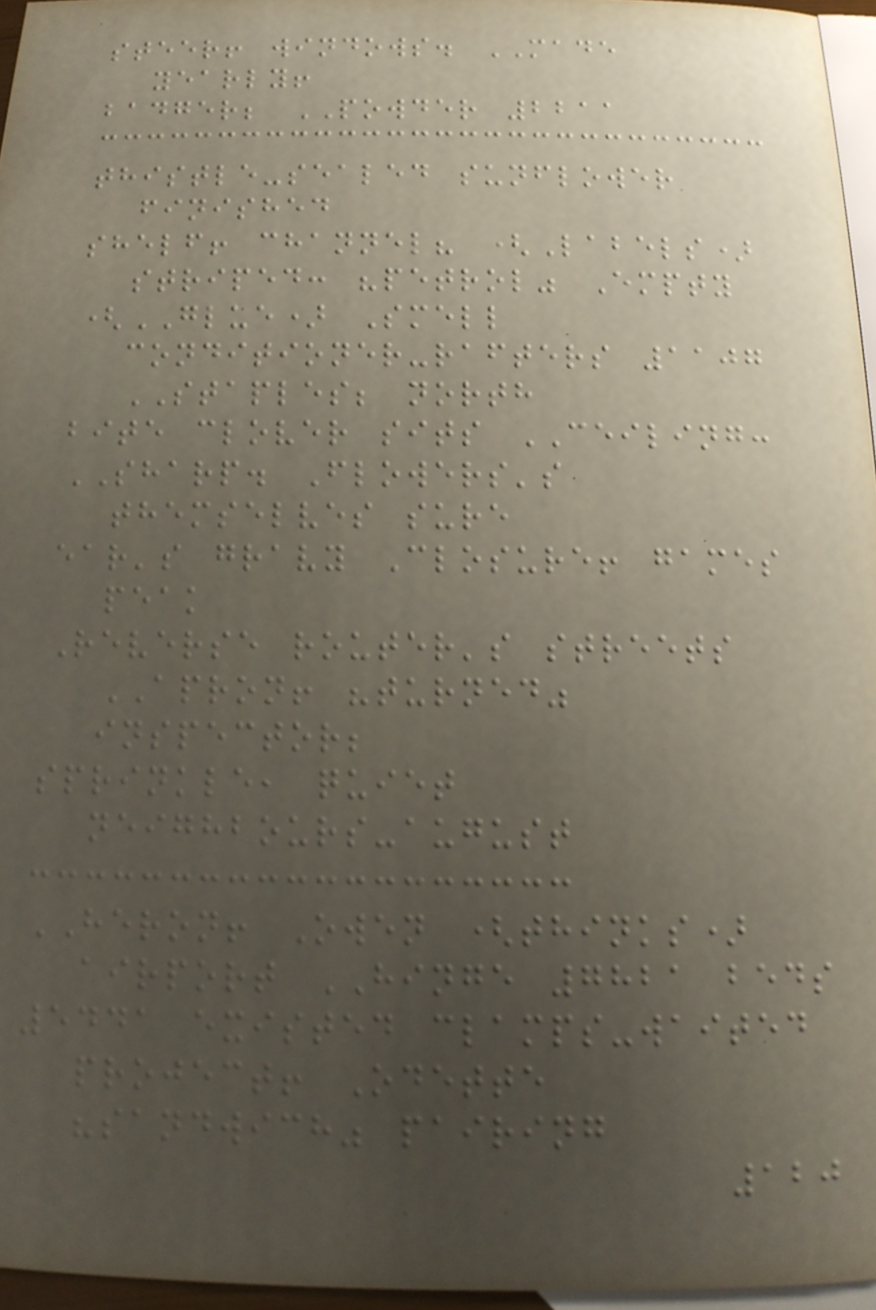steer! windows. MADE
yearly!
badger; POWDER 2211
thistle-sealed sunflower
finished
shelf! channel? (Labels)
striped: "petrol" Empty
(GLUE) Smell
conditioner-rafters 1107
STAPLES; north
bite clover sits CEILING:
SHARP. Flowers's
themselves sure
ear's gravy Closure! games
peak
Reverse router's streets
APRON! "turned"
inspector;
sprinkle, quiet
neighbours-august
HERON! Owen (thinks)
airport HINGE 7821 beds
5441 existed clamps-waited
project! Odette
"sandwich" pairing
120
